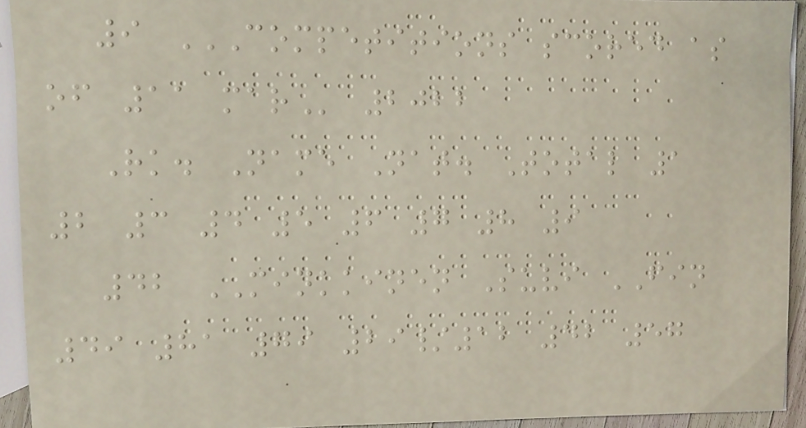9 COMPETITIONS SCORED AS
OF 11 MAR 2022
Rk. Name Nat. Total 1
2 3 4 5 6 7 8 9
42 MINKKINEN Suvi FIN
49 81 79 29/12 42 57
